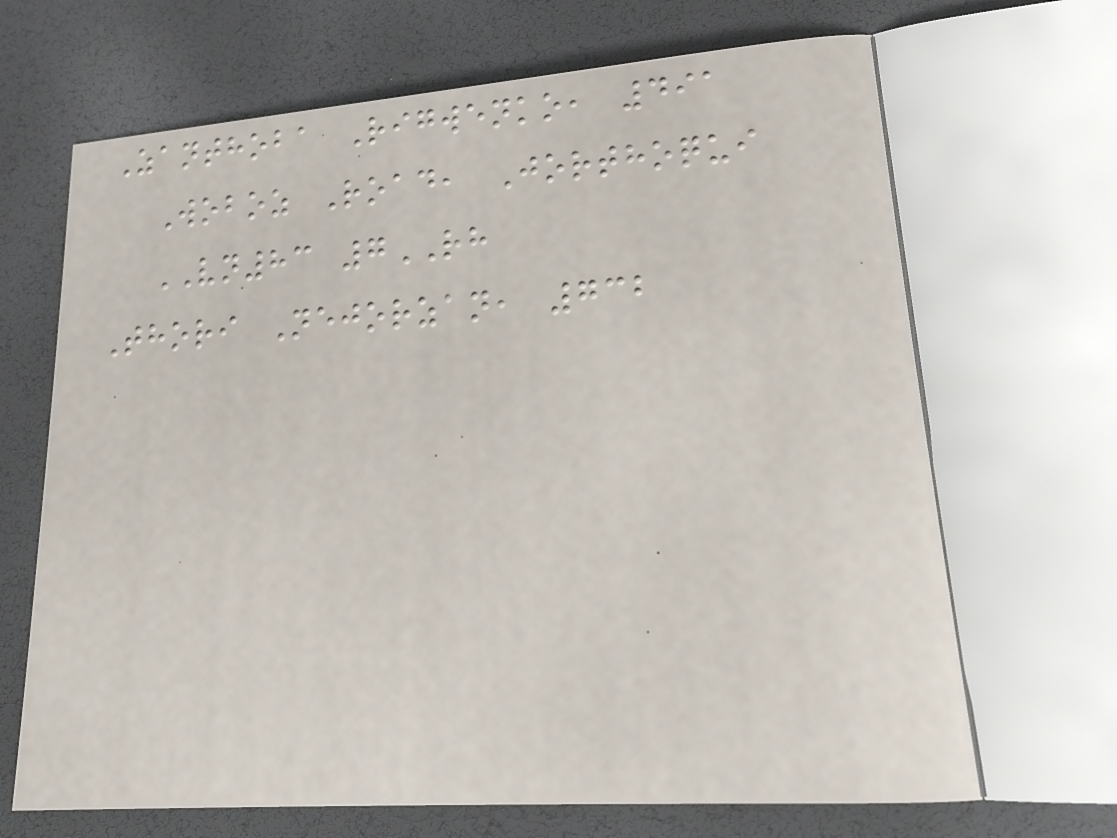Zanthoba Rigwenko, 491
Woboz Road, Jorthoqui
VN83 7RH
Thori Nejorzan, 732
